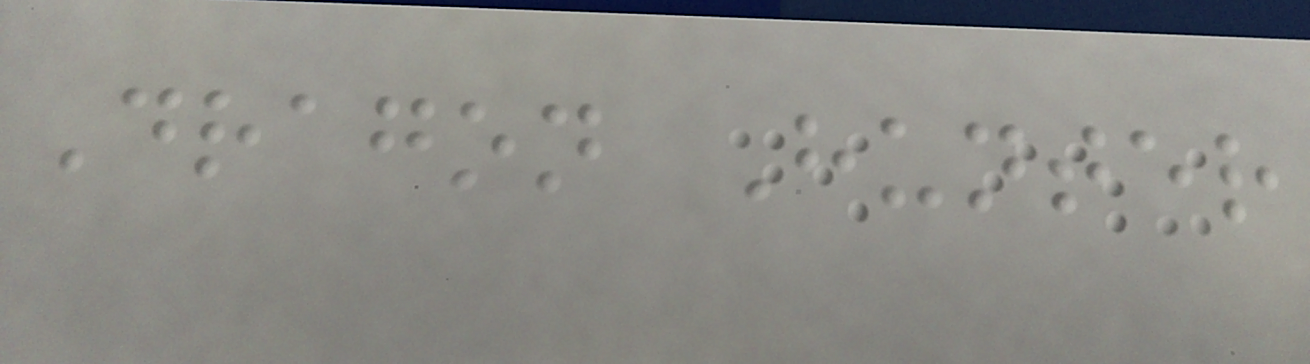Dragon Hunter
